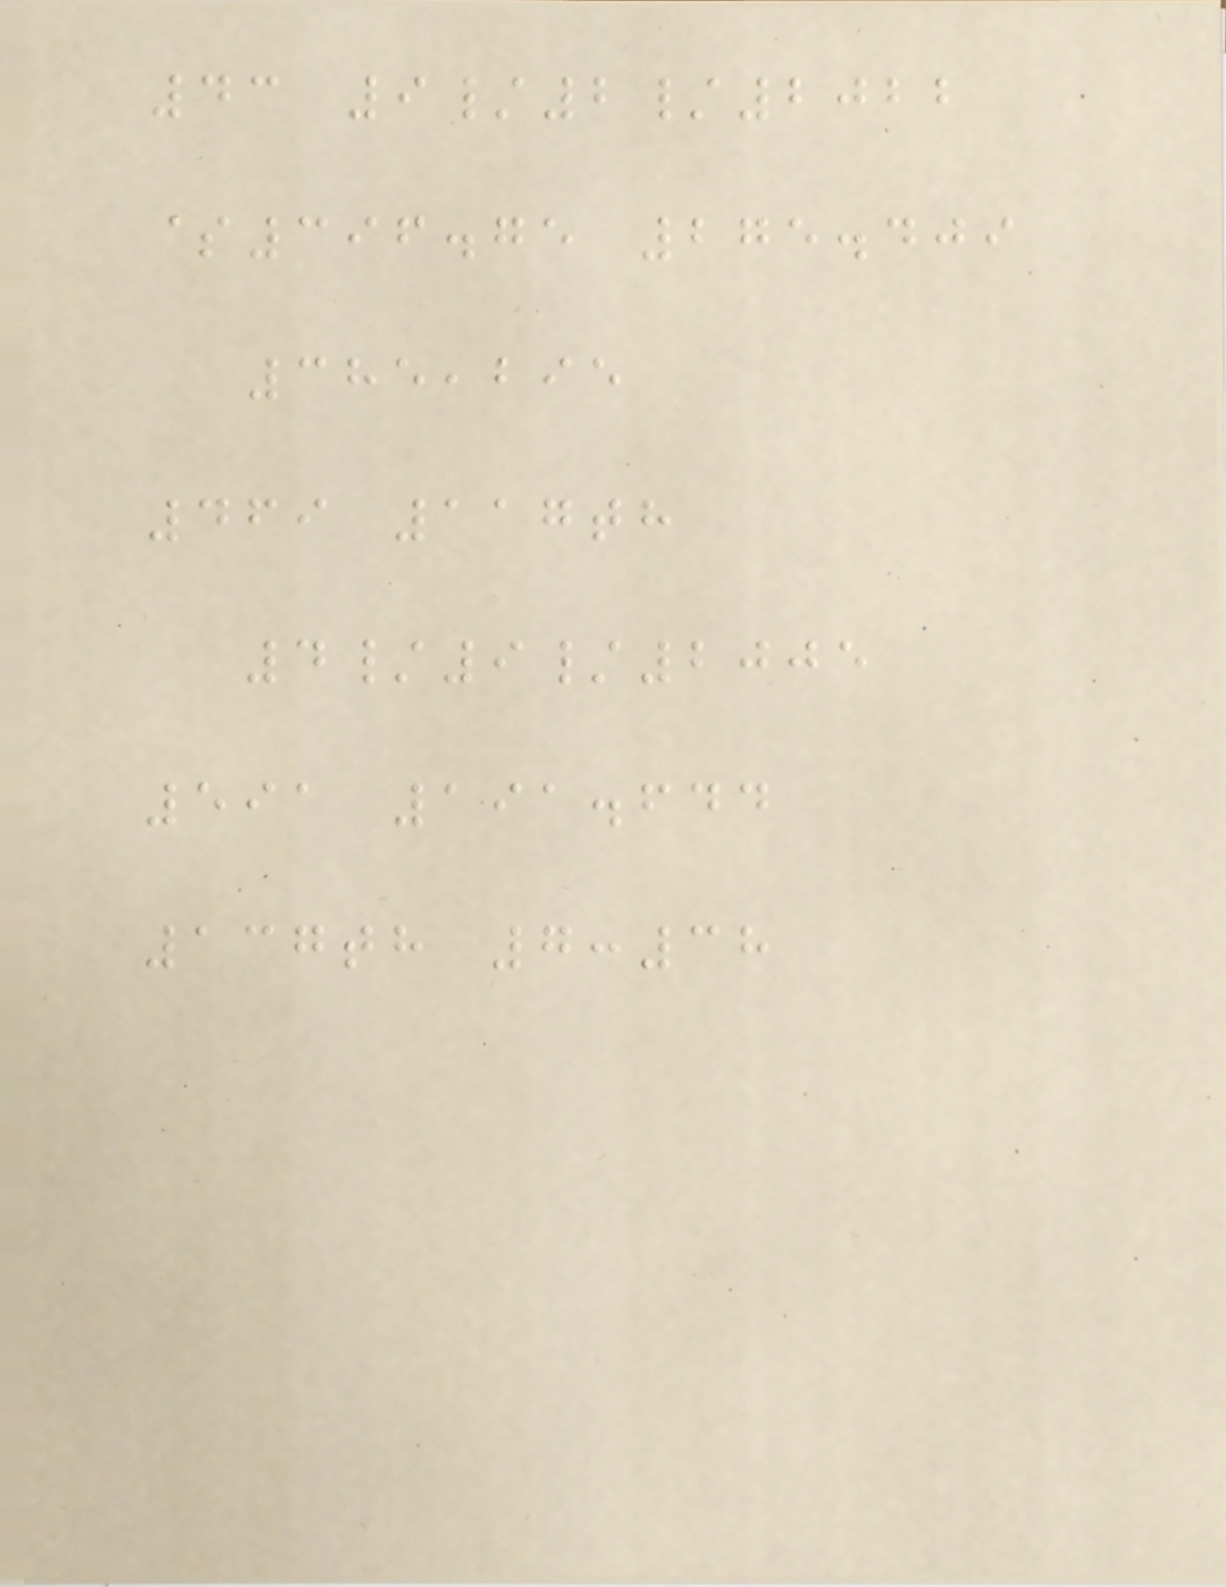43 9/2/2022
$396.75 275.409
385,295
469 117th
4/9/2005
591 191.644
137th 7:38
